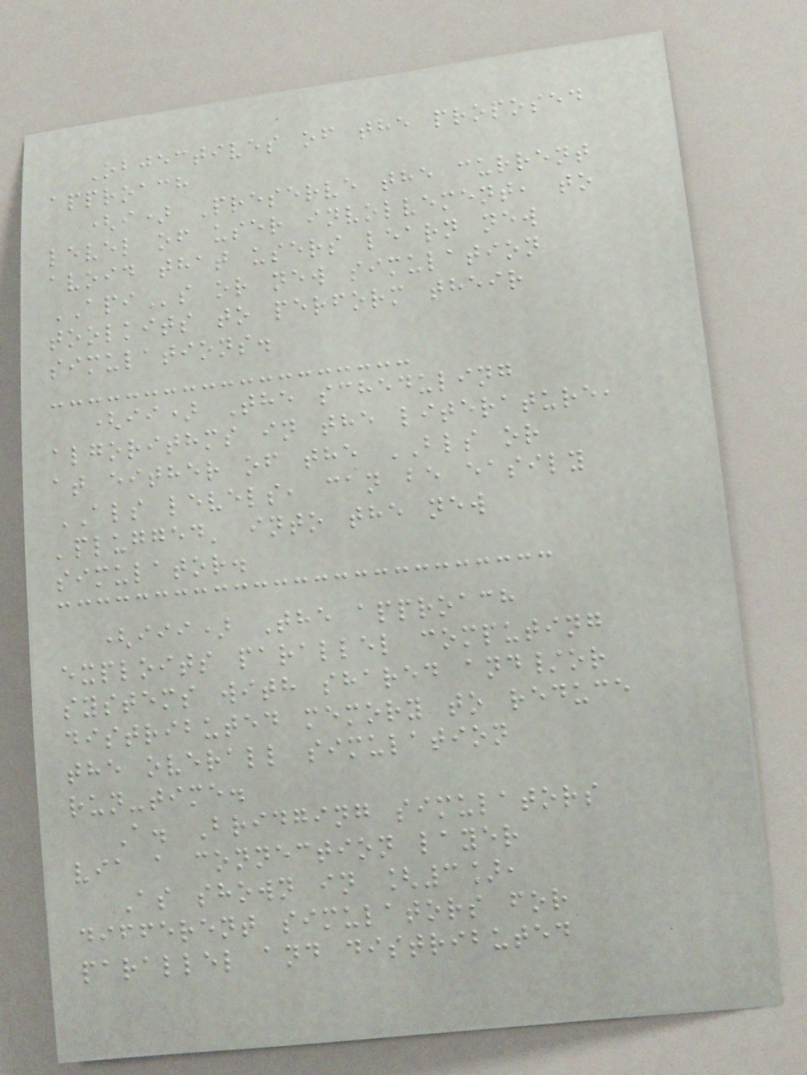Objectives of the proposed
approach
(i) Preserve the current
level of user involvement, to
avoid that users learn new
APIs or new simulation
toolkits to perform their
simulations.
(ii) The scheduling
algorithms in the literature,
at either of the BLS or
ALS levels, can be easily
'plugged' into the new
simulator.
(iii) The approach
exploits parallel computing
systems with shared and/or
distributed memory to reduce
the overall simulation
run-time.
A. Bridging simulators
via a connection layer
As shown in [3],
different simulators for
parallel and distributed
